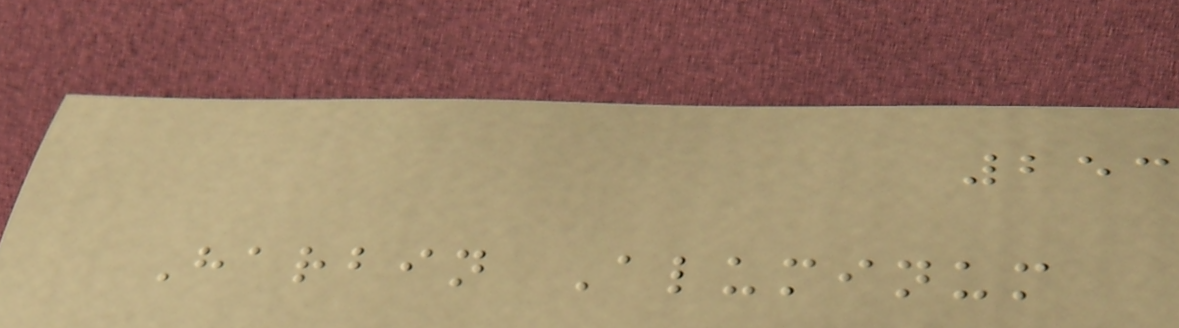253
Harbin Aluminum
